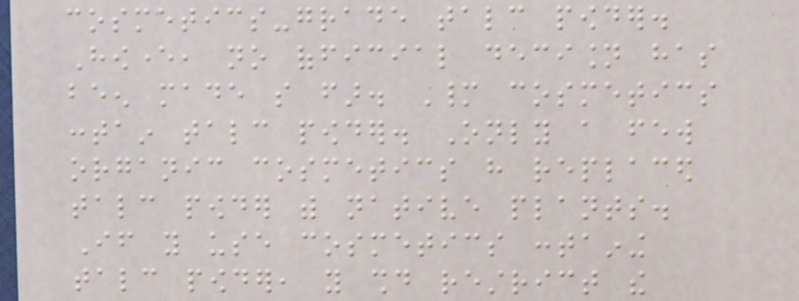cosmetics-grade talc powder.
However, no official decision has
been made so far. Many cosmetics
contain talc powder. Only a few
organic cosmetics have replaced
talc powder with native plants.
If you use cosmetics containing
talc powder, you should restrict the
